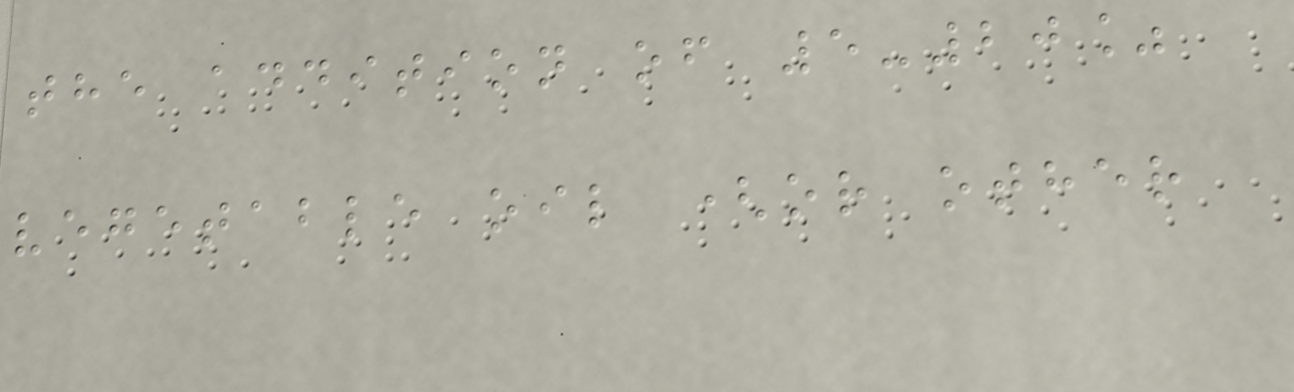the addition of 5-20%
vegetable oil (or other
